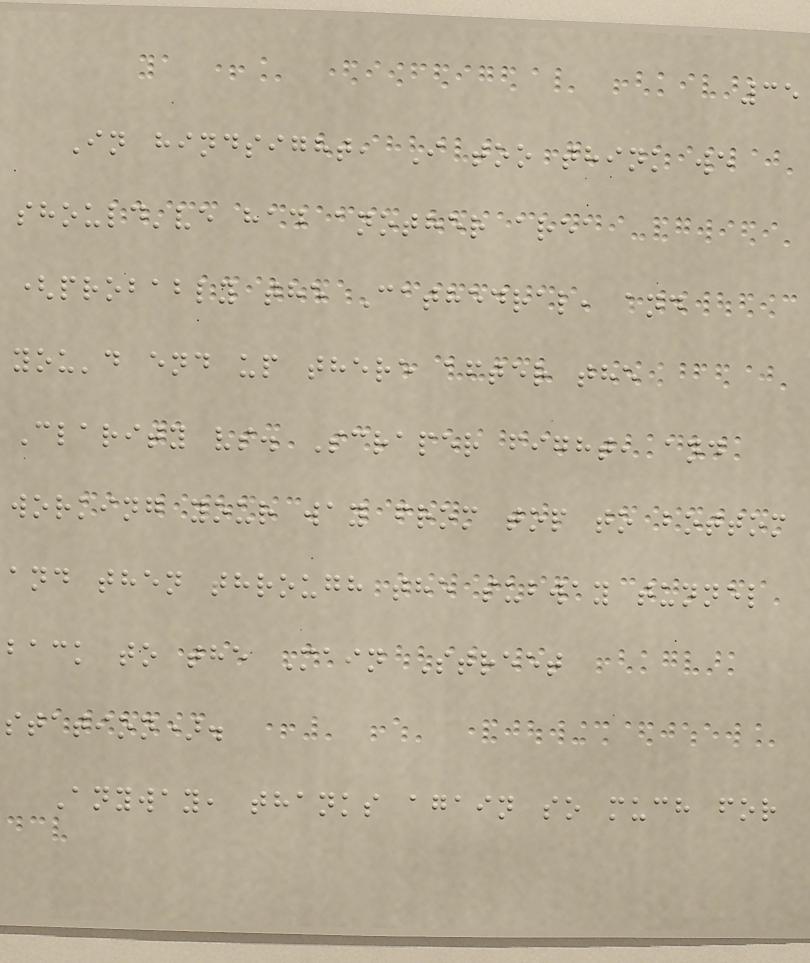35
In hindsight, I too think we
should've had another area
(probably the Cathedral, and
you'd end up there after the
Clarity vs. Scraper fight, and
working your way from top to bottom
and then through the subway tunnel
back to the Main Street
station).
Anyway, thanks again so much for
